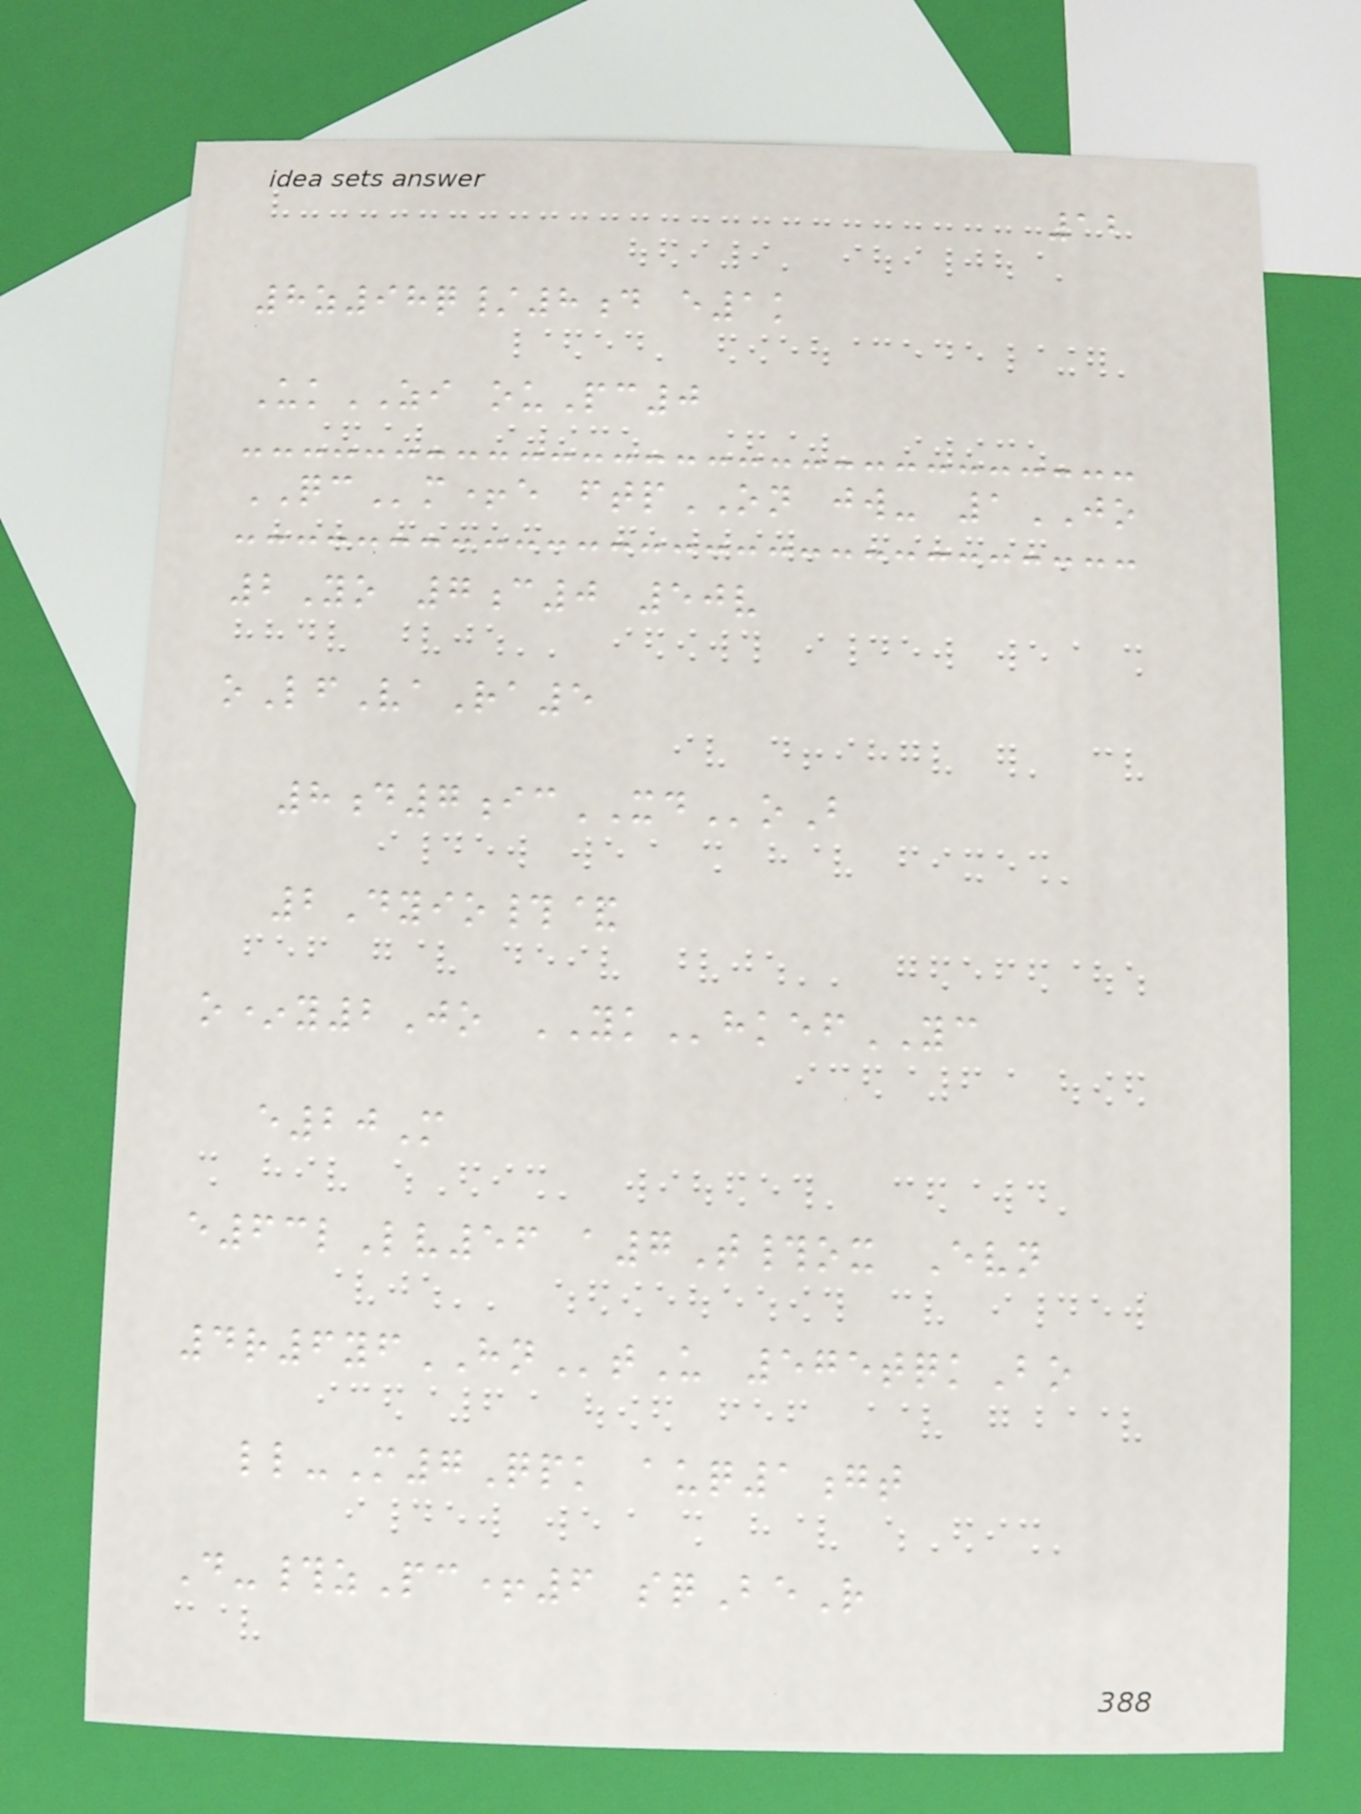12
8z98q/8d e1k
UkZI ouPc0
QCm+e ftpON jw- 1JO
2Yo 7c0 50v
oLfVaRa5
8d7icXDoB
2Dyio#&
o*y2Jo YKhkefYC
e20M
e63lLv56 a7T#ox Evn
4r6yfHNtU 575tqkBo
ll-M7Qpk auq1gt
D-#zPc+6 sqBeR
